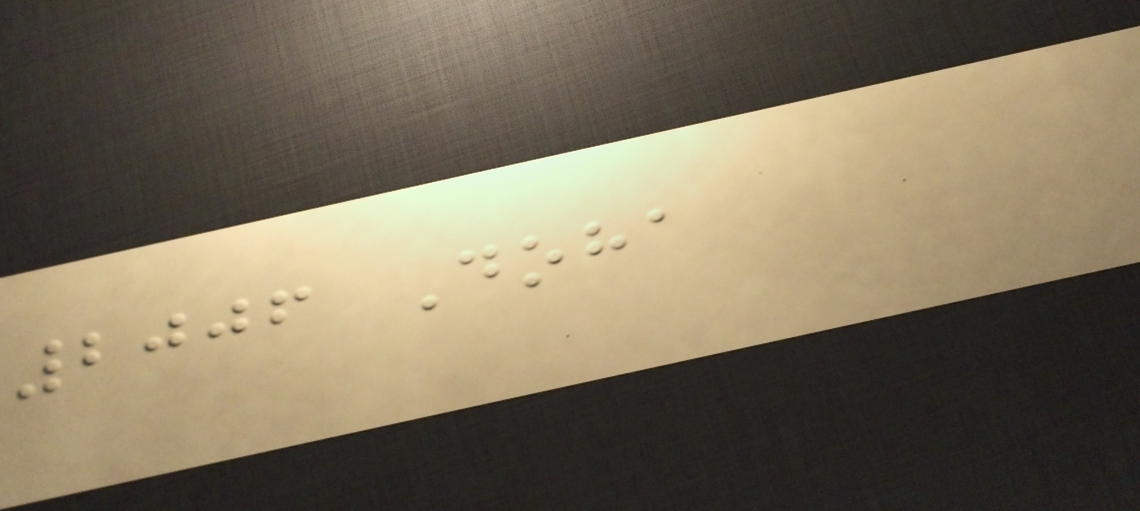2006 Doha
